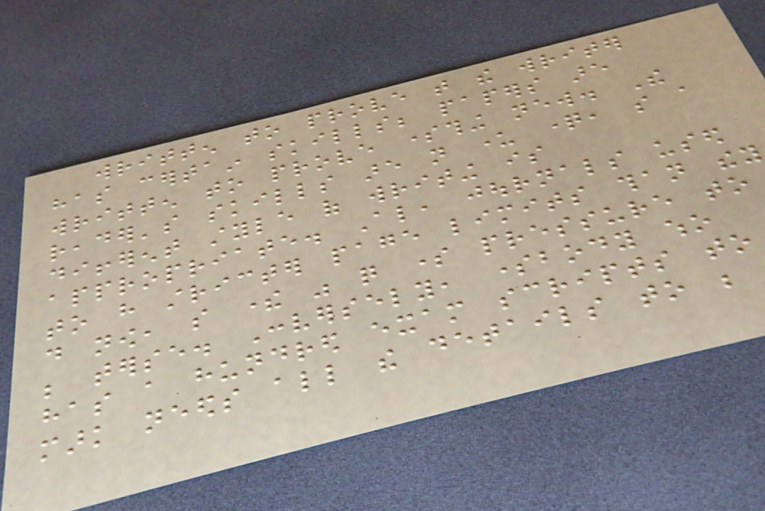written to prove that the writer
has certain skills; papers are
written to prove something new. The
reader's skills are not under question, so a
different style of writing is
appropriate. Also, journals used
to have stricter page limits than they
do now, so there was quite some pressure to
be terse. Conversely, somebody who
has a hundred exam scripts to
mark needs all the details to be
